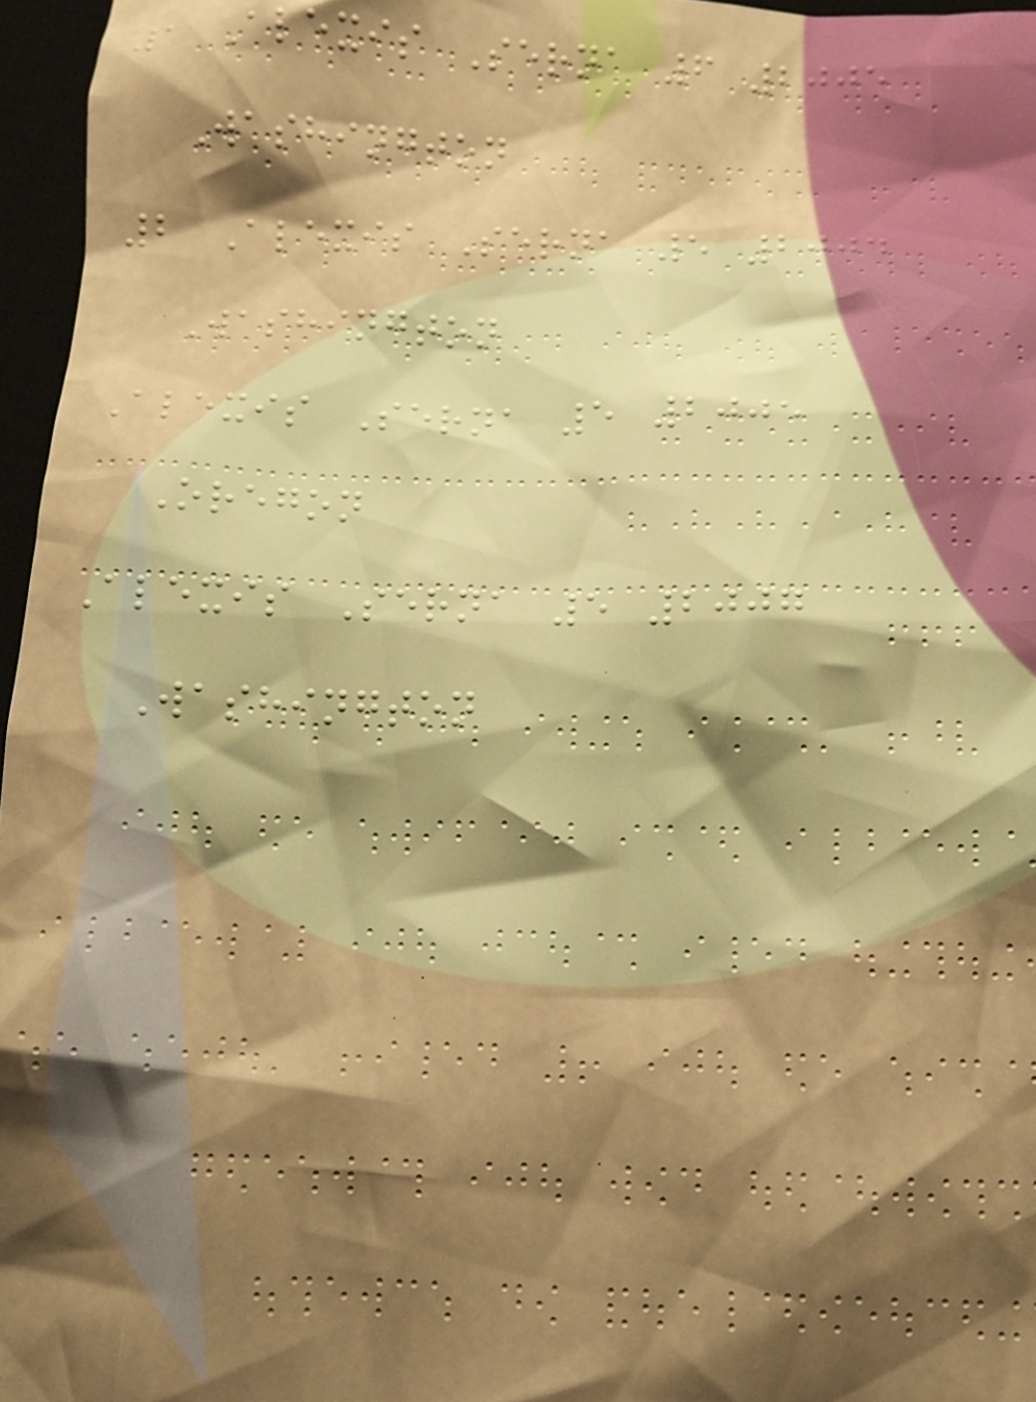1 Alexis Serna 6 2005
Washington
2 Alexis Serna 5 2004
Washington
Alexis Serna 5 2005
Oregon
Alexis Serna 5 2007
Washington
